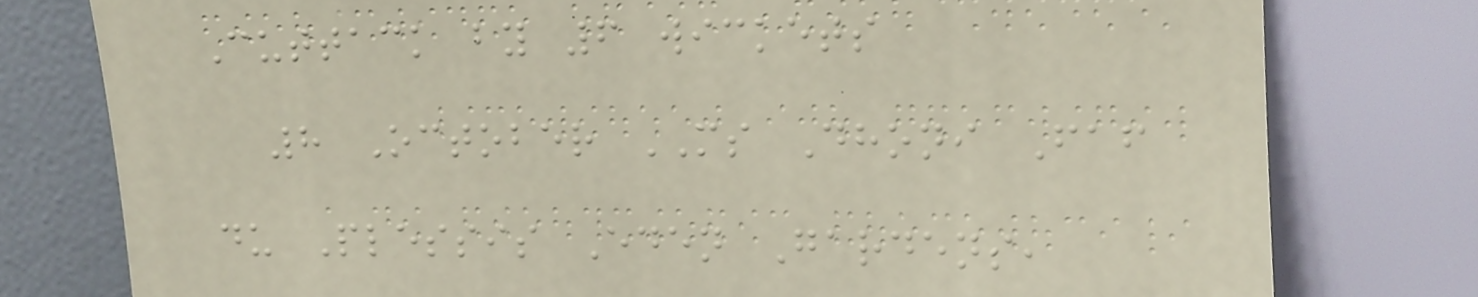Cuttack by 6 wickets
8 October MS Dhoni Faf
du Plessis Eden Gardens,
